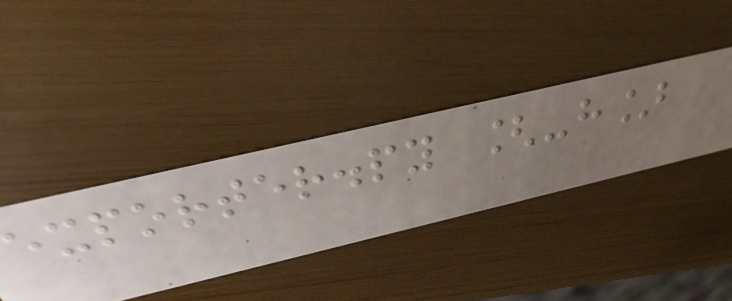exporter.py [-h]
